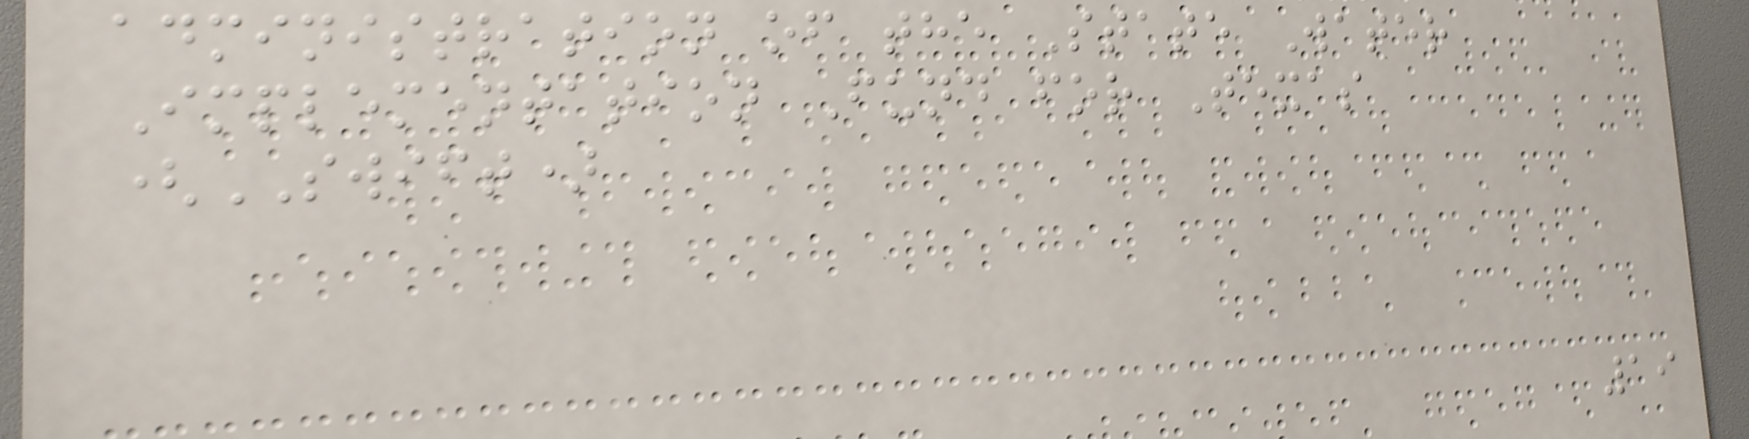administration of the State Water
Implementation Fund for Texas
(SWIFT)
19
